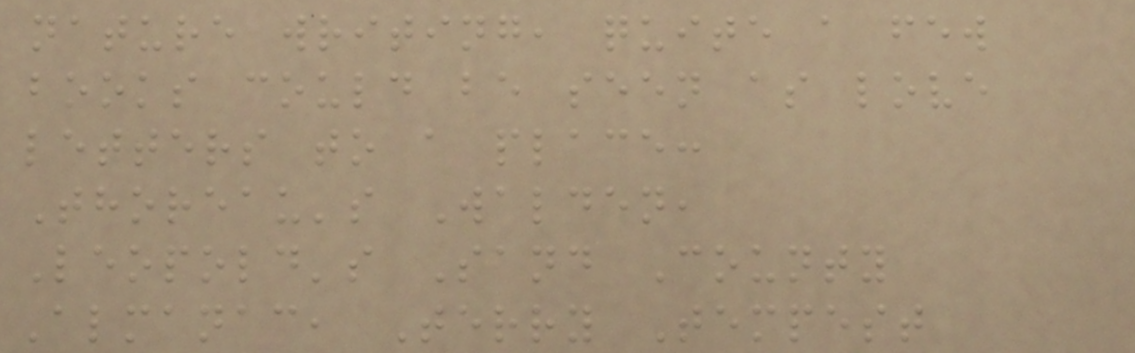nature writing, quite a few
books could be seen as love
letters to a place:
Thoreau's Walden,
Leopold's Sand County
Almanac, Terry Tempest
